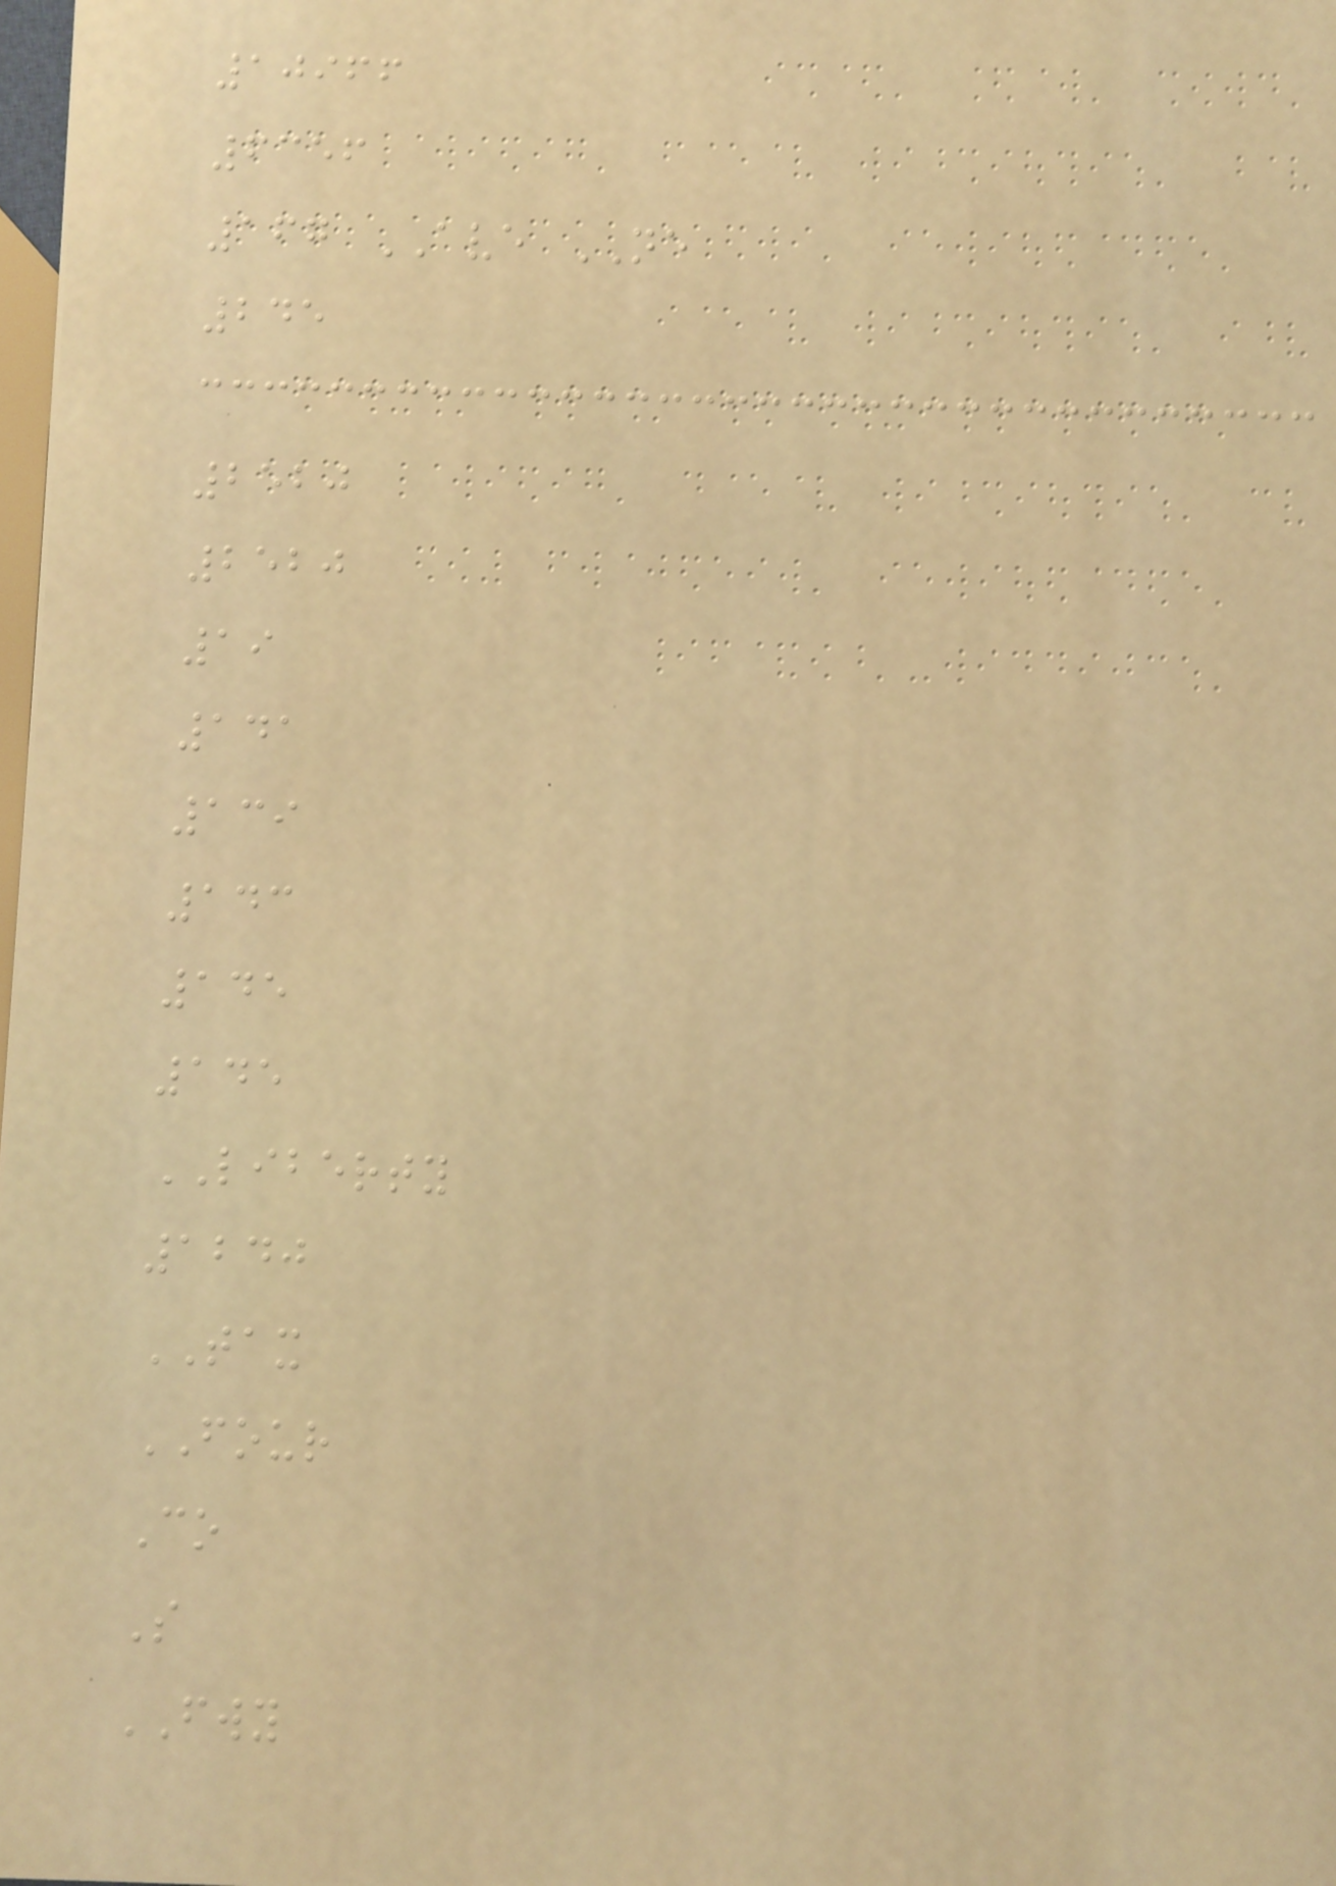10966
6356
167 AVE NE
245
2520
2520
19
141
139
143
145
145
LIBERTY
1240
TAX
FOUR
Co
S
FWY
